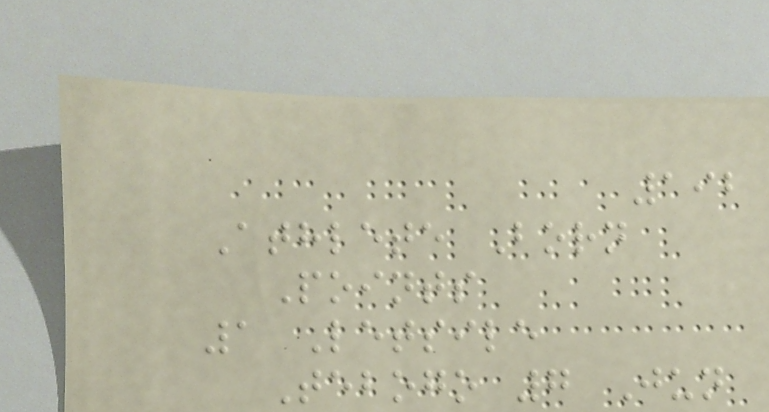192
Athlete Born
Points
1 Letsile
Tebogo 7 Jun
